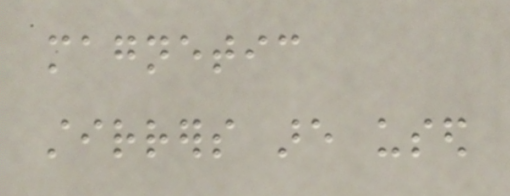magnetic
stirrers are used
